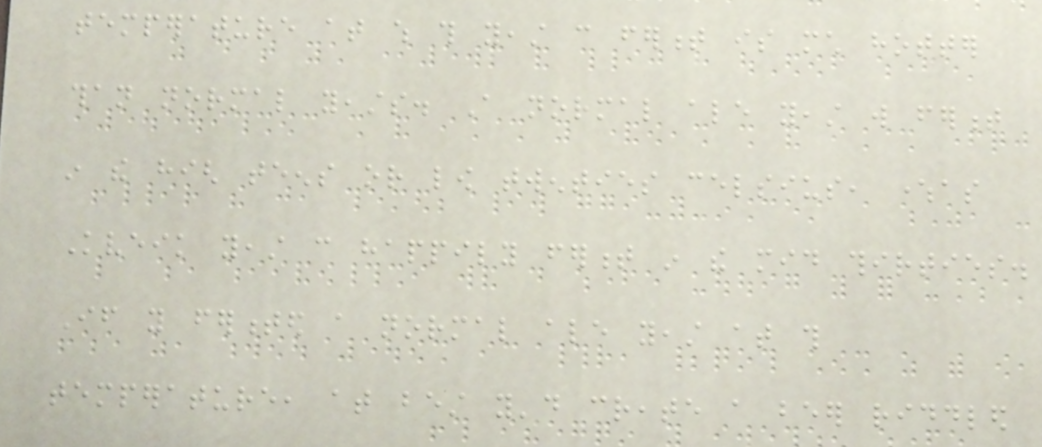temperature at which this yeast can ferment is much hotter
than normal yeasts. A normal ale yeast will ferment
in the high teens or low twenties celsius, whereas
Kveik yeast can happily ferment in the mid thirties.
If you fermented a normal ale yeast at this
temperature, at best you'd create a beer riddled
